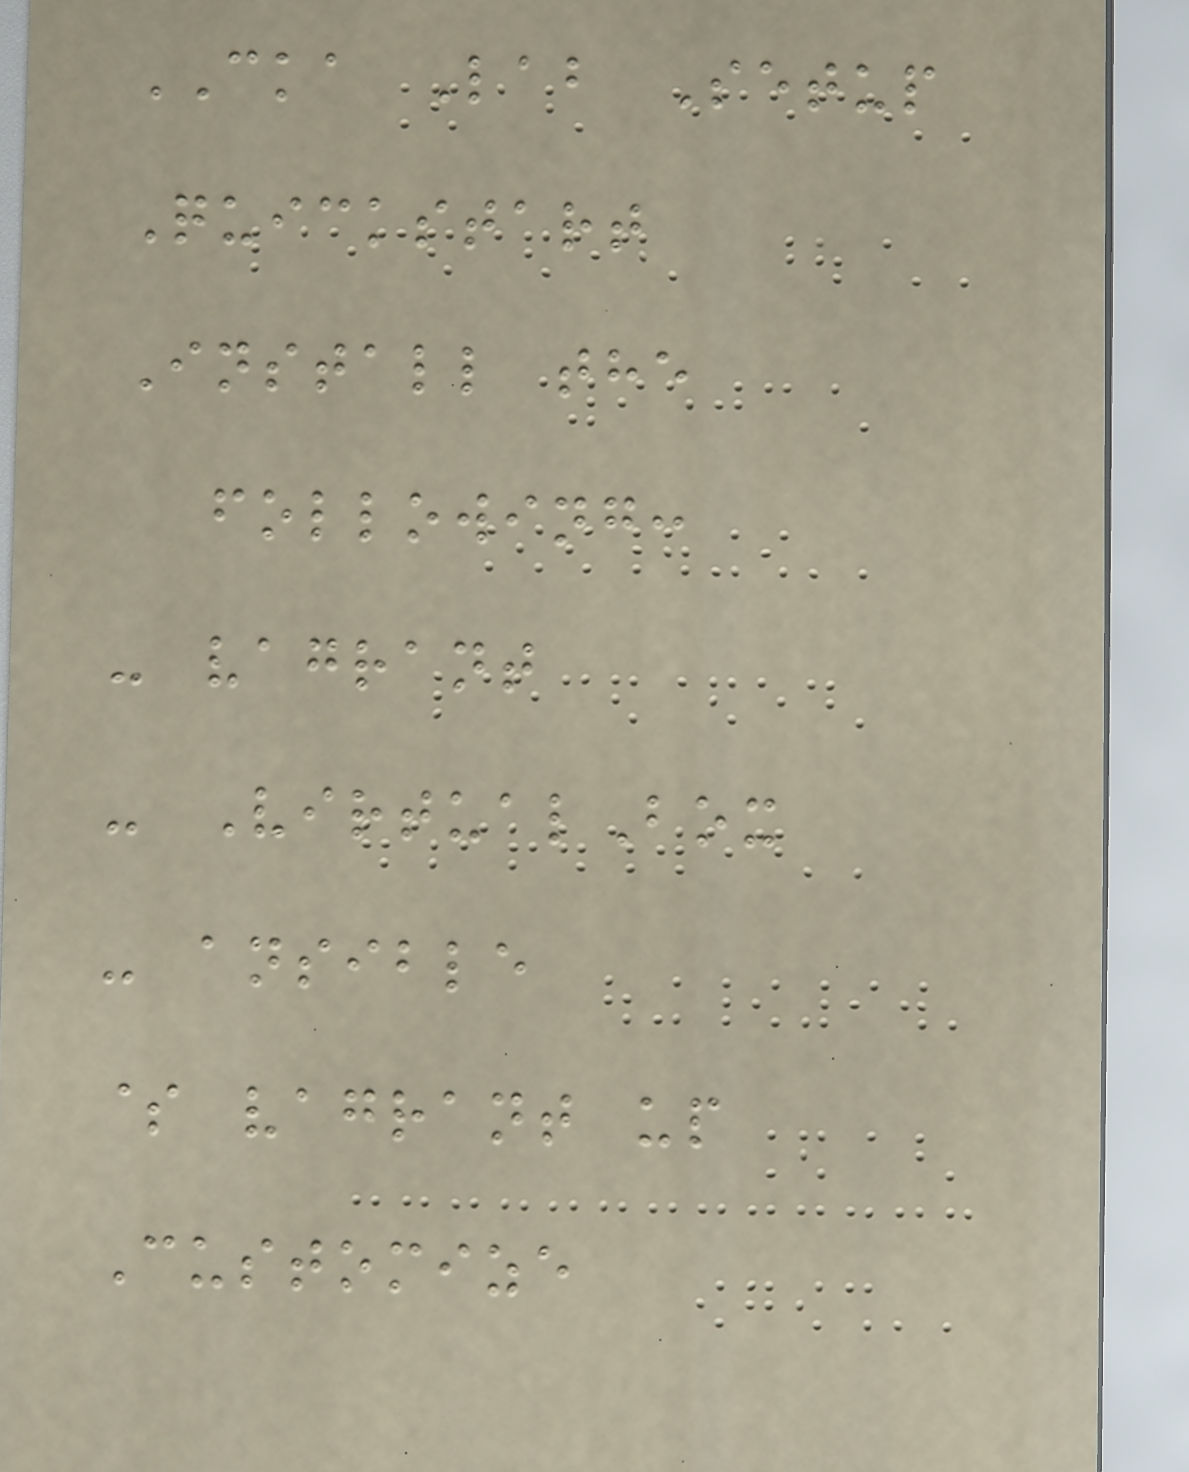CKA Lab Setup
Quickstart
Install the
following:
- vagrant
- VirtualBox
- ansible
$ vagrant up
Customize
